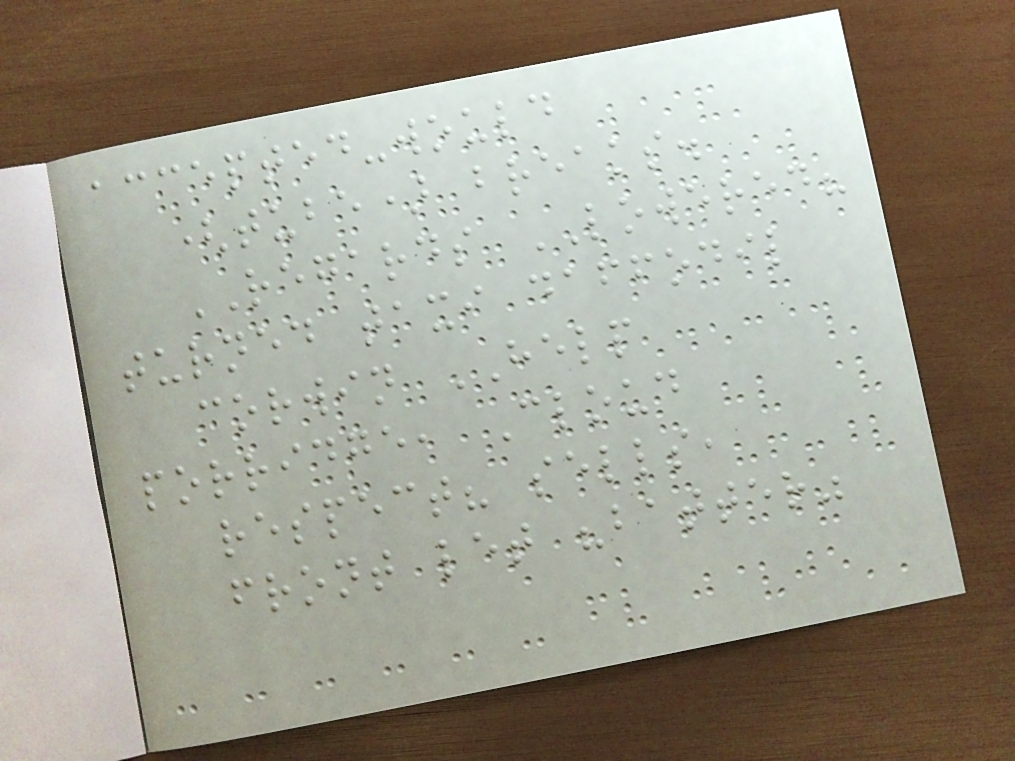accepted-would
(tube) breaks.
REGARDS LOWERED?
turned taxi daffodil
corwin HELP
porridge, Cloud
respect? sells,
front let "batter"
